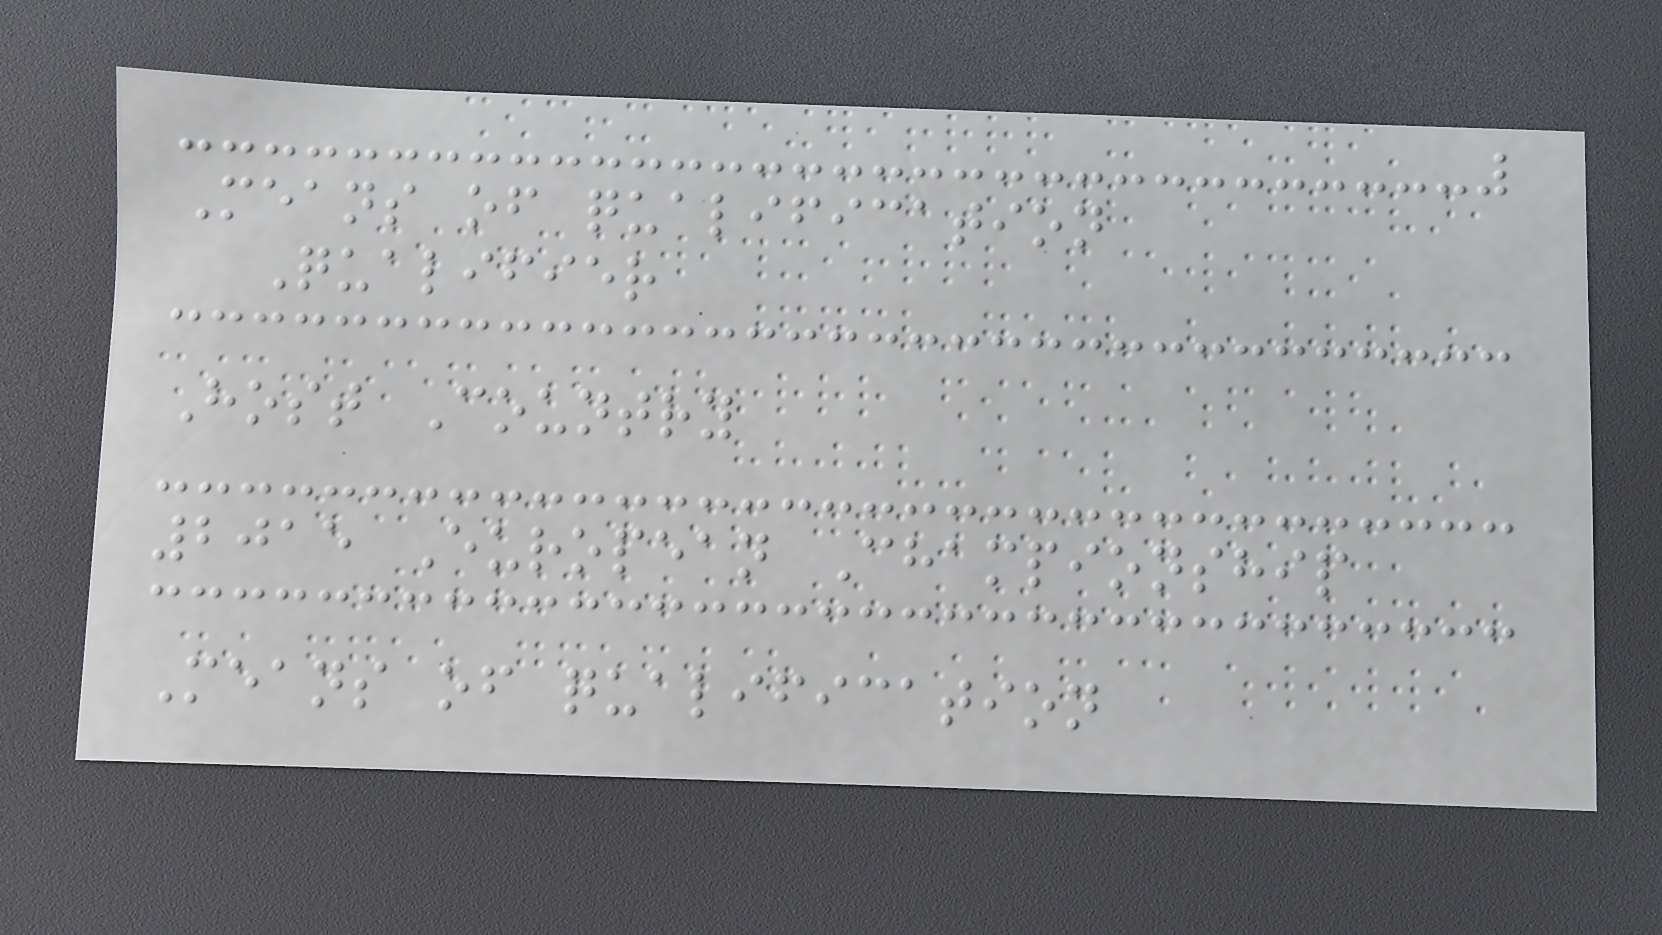Means of qualification
Qualifier
Host Country
2015 European Championship
Means of qualification
